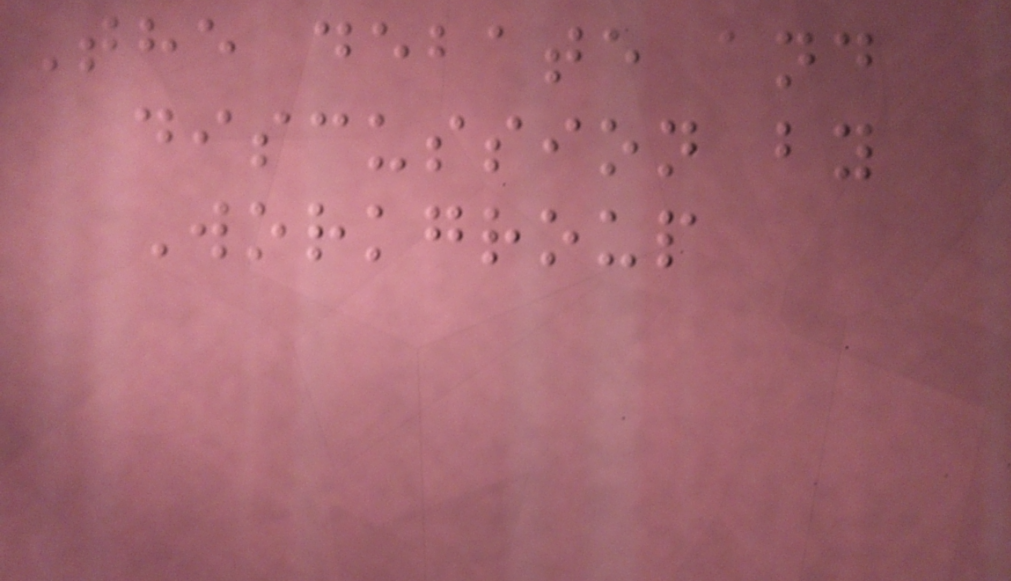The debate and
discussion by
Workgroup
